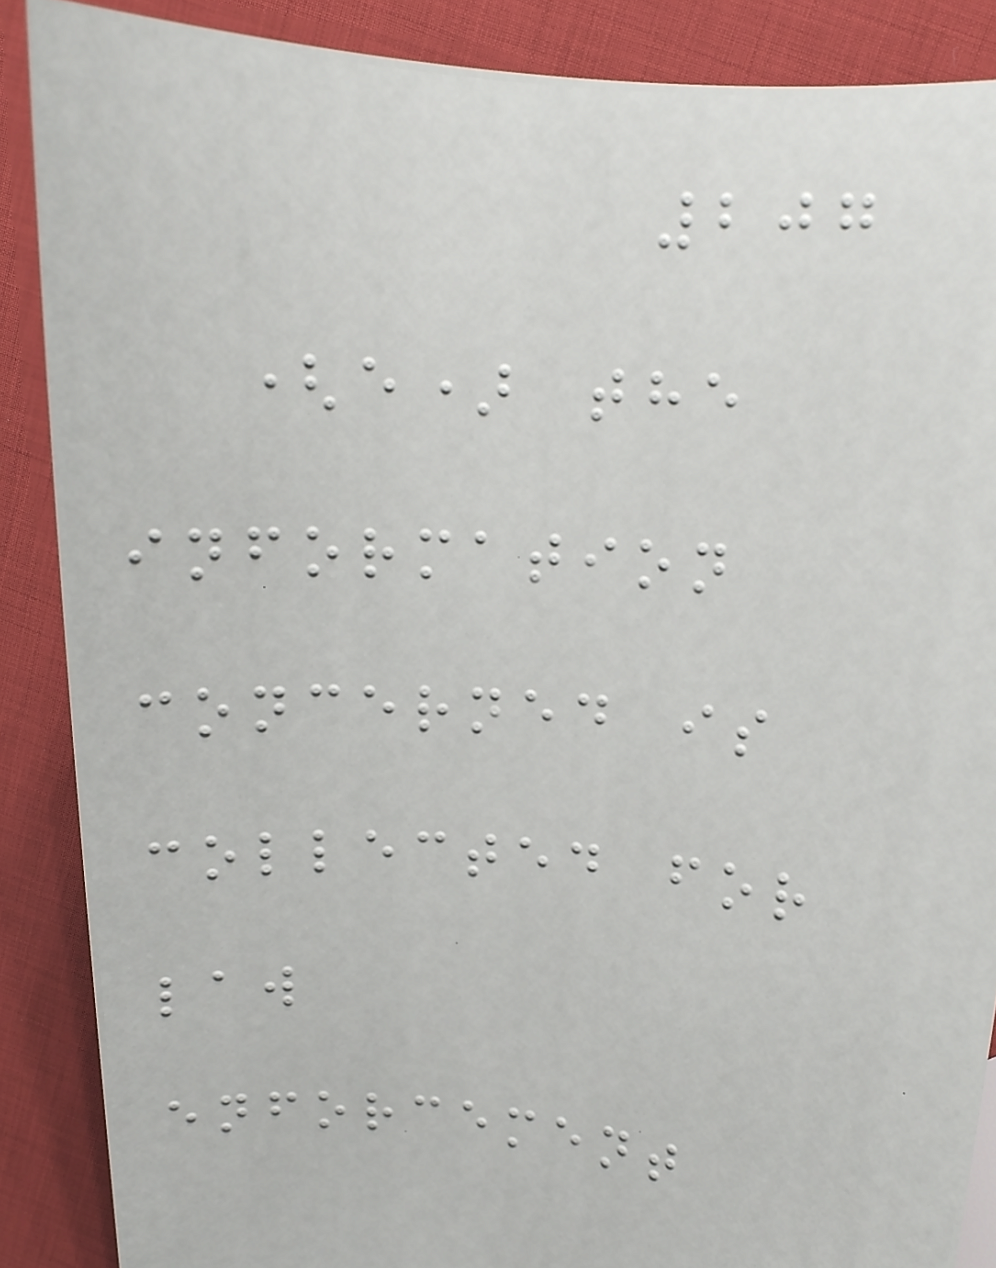207
(e) the
information
concerned is
collected for
law
enforcement
